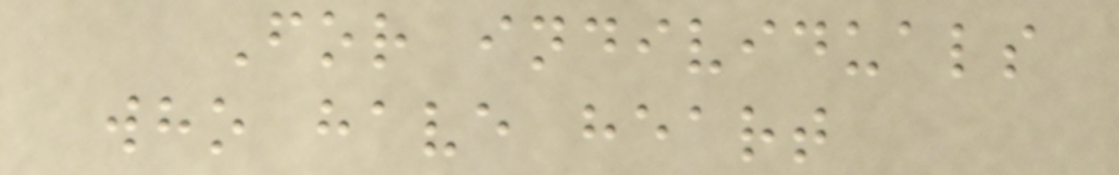For individuals
who have heart
